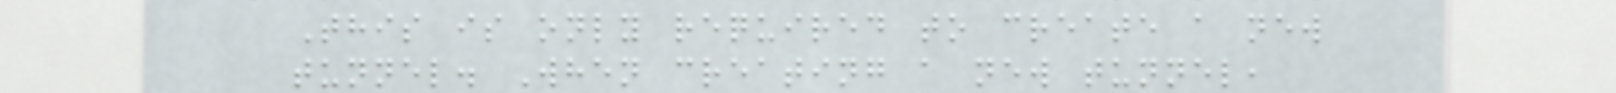This is only required to create a new
tunnel. When creating a new tunnel,
